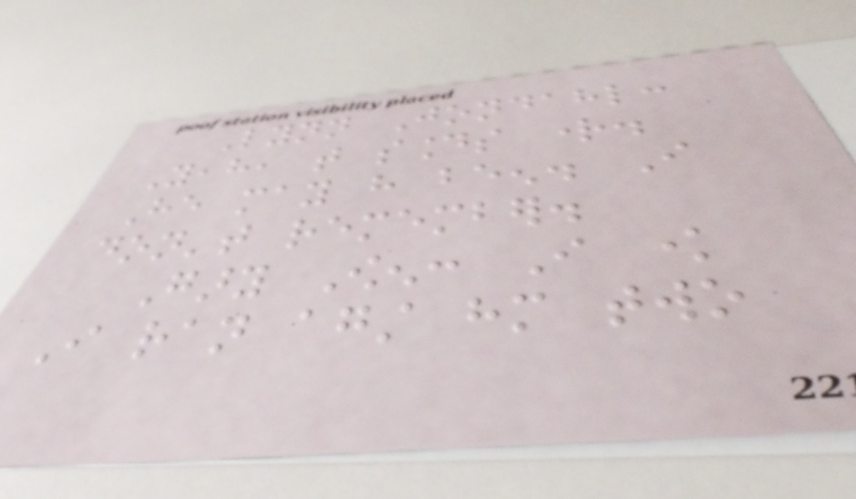Lynn Jondahl:
Yeah, that sounds right.
He may have been. I
don't remember.
Gary Owen: I know
I ran against him two
